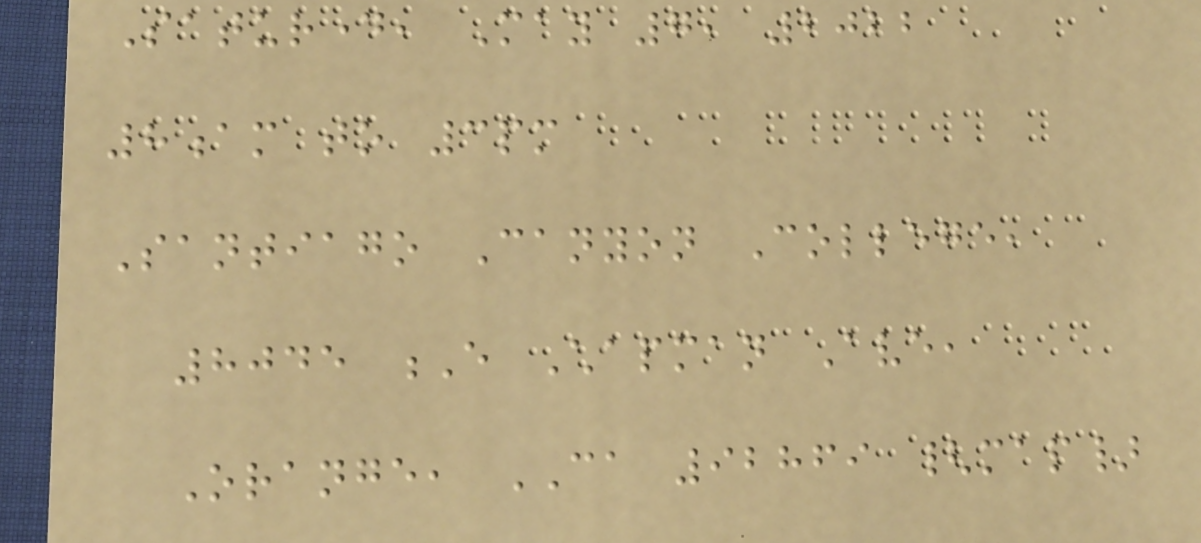Saturday, May 7, 2022
8am to 3pm
Santiago Canyon College,
8045 E Chapman Ave,
Orange, CA 92869 {map}
